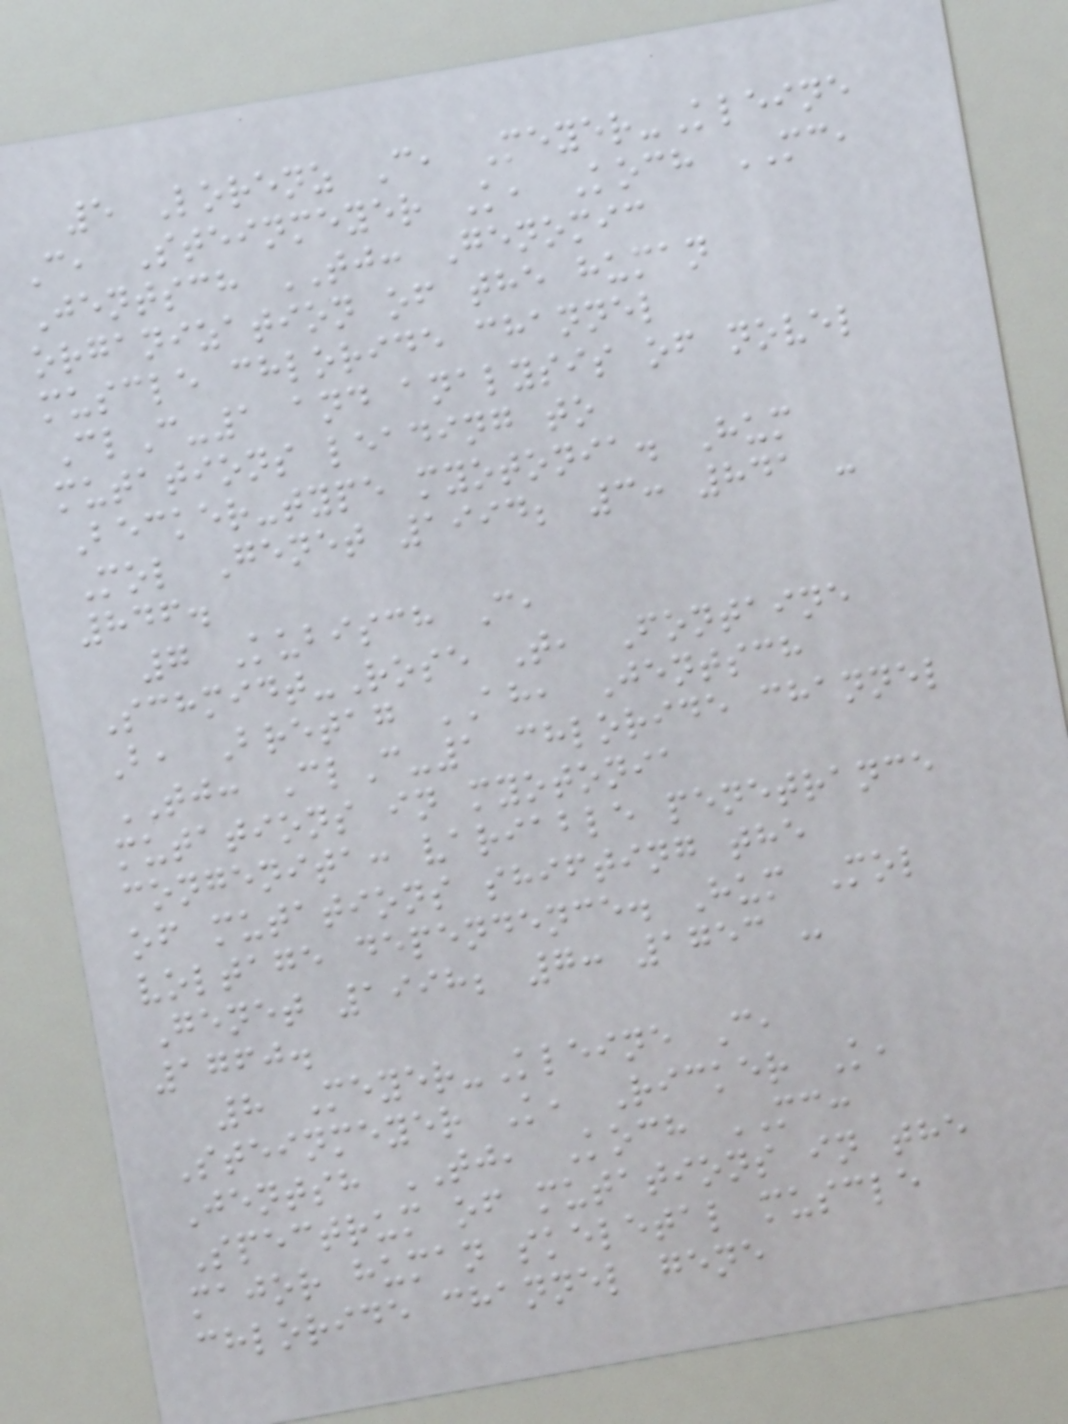5 Lorenz C, Meyer-Kleine
C, Steinmeyer K, Koch MC,
Jentsch TJ: Genomic
organization of the human
muscle chloride channel
ClC-1 and analysis of novel
mutations leading to
Becker-type myotonia. Hum
Mol Genet 1994; 3: 841 -
846.
7 Kubisch C,
Schmidt-Rose T, Fontaine
B, Bretag AH, Jentsch
TJ: ClC-1 chloride channel
mutations in myotonia
congenita: variable penetrance
of mutations shifting the
voltage dependence. Hum Mol
Genet 1998; 7: 1753 -
1760.
8 Meyer-Kleine C,
Steinmeyer K, Ricker K,
Jentsh TJ, Koch MC:
Spectrum of mutations in the
major human skeletal muscle
chloride channel gene
